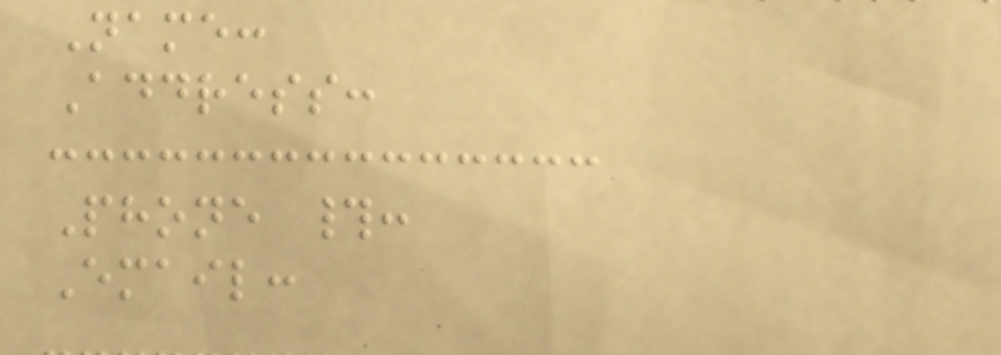Name:
Address:
Phone #:
Email:
